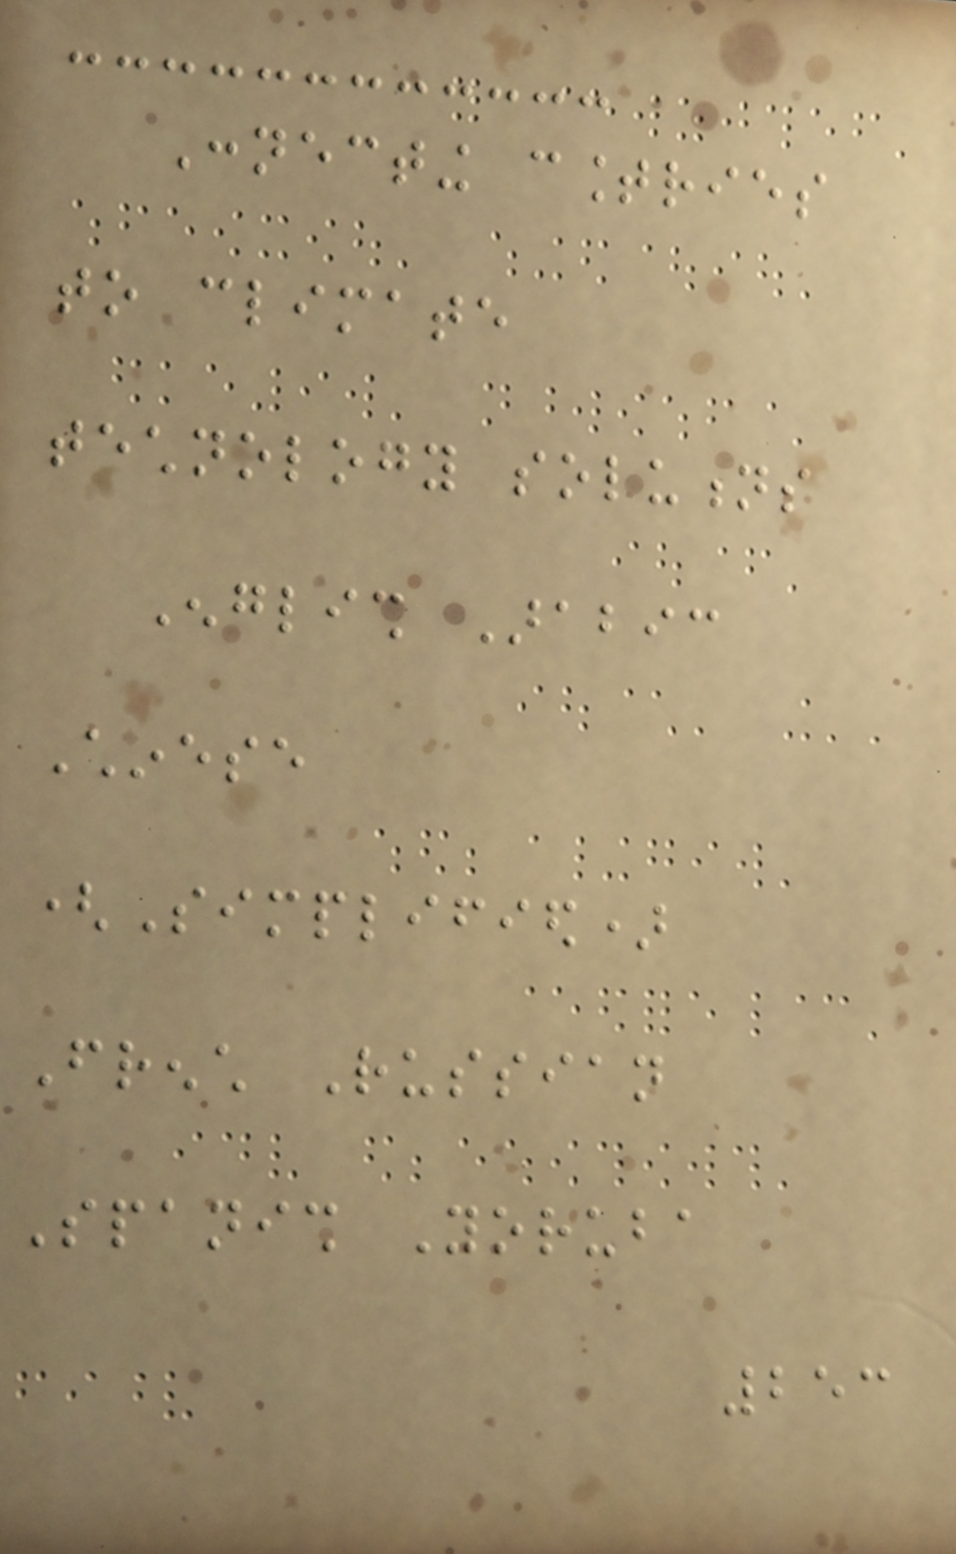Connecting countries
to climate
technology solutions
English Arabic
Chinese
(Simplified)
French Russian
Spanish Yoruba
253
